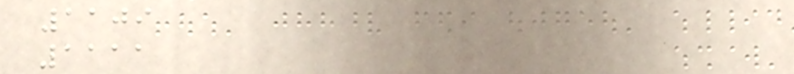1109
1111
